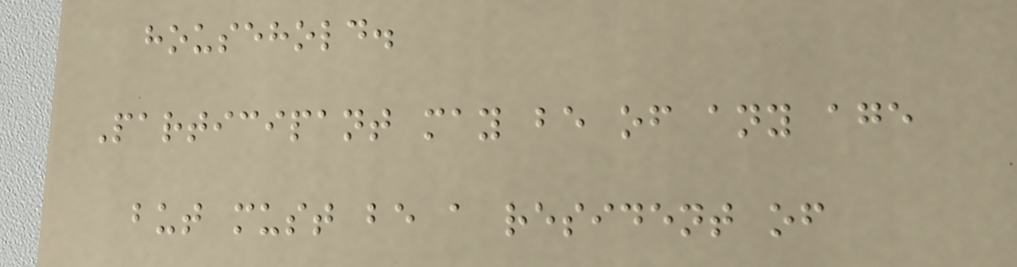household.
Participant may be of any age
but must be a resident of
